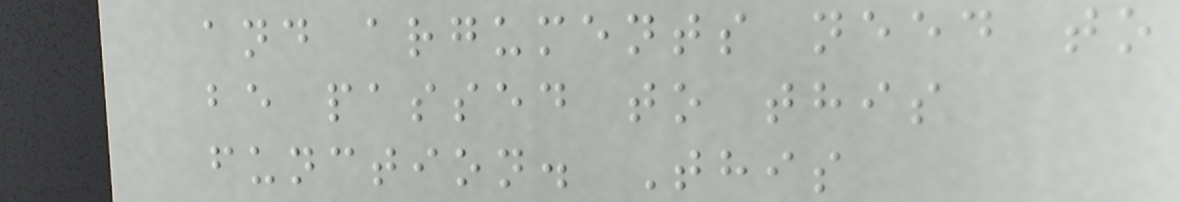and arguments need to
be passed to this
function. This
